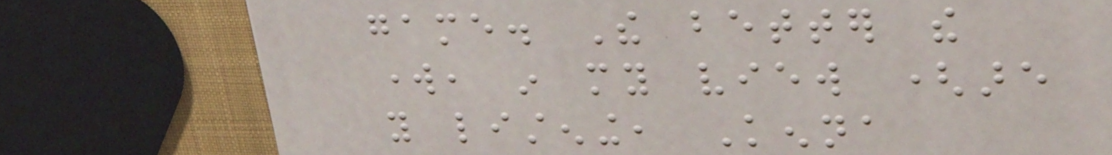game. The better the
work, in my view (are
you listening, Kenna
